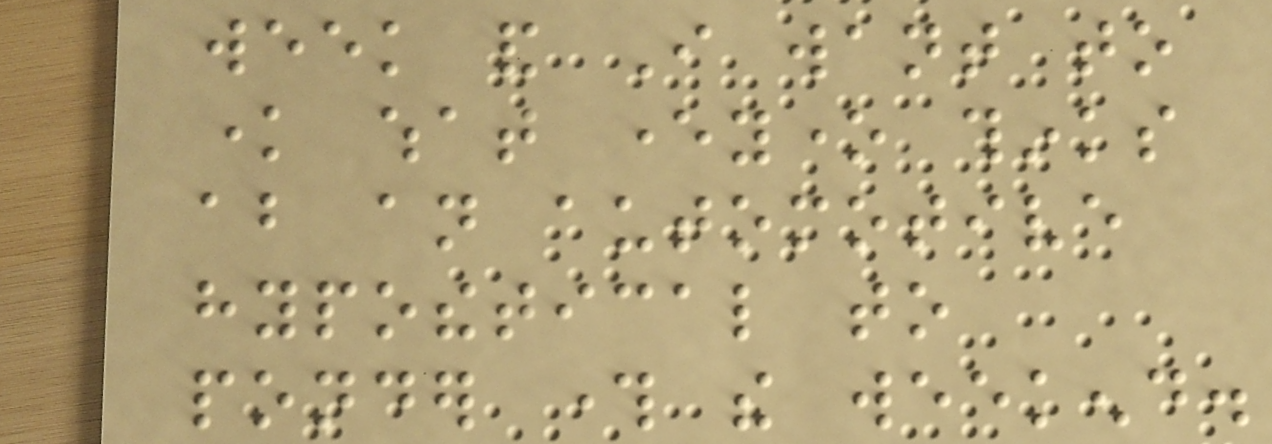week and I want to
know what everyone thinks
about an automotive
hypothetical to
ponder through the weekend.
